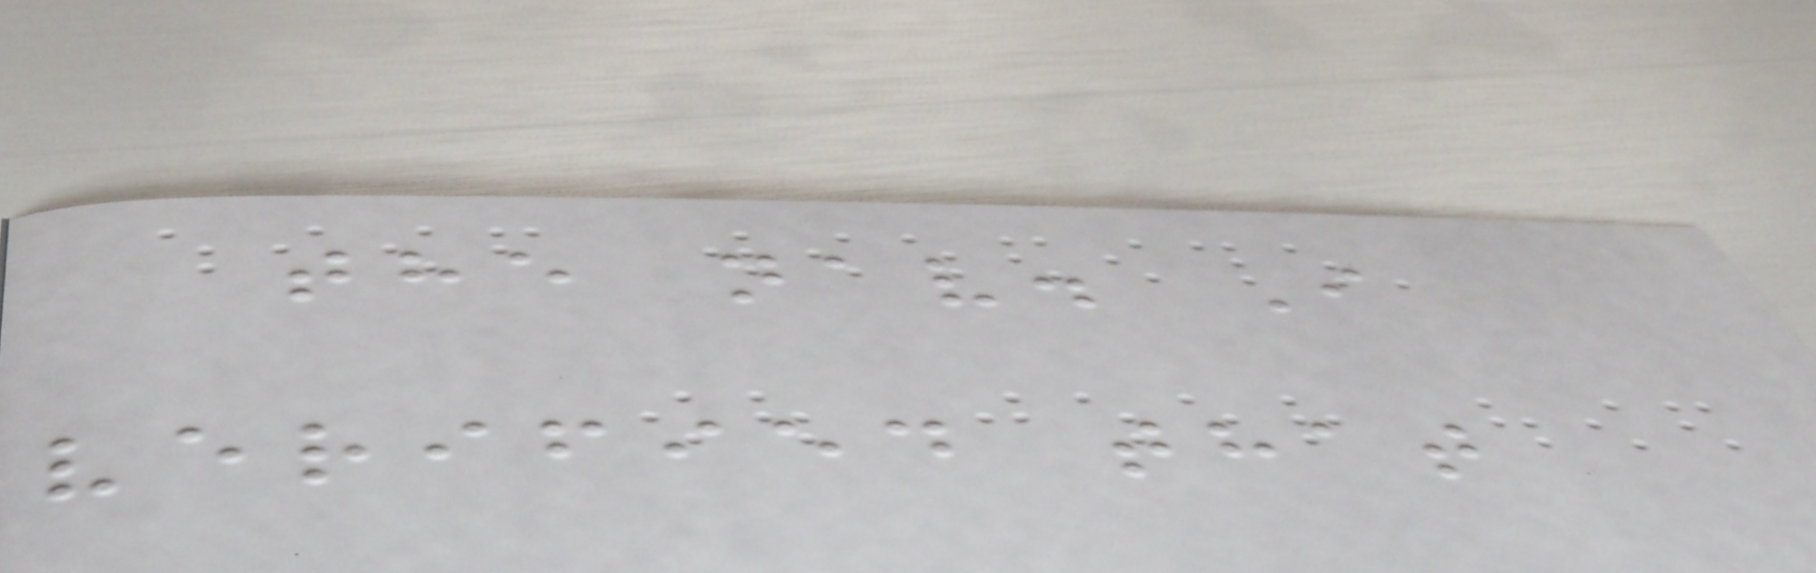the nav. I
verified that
